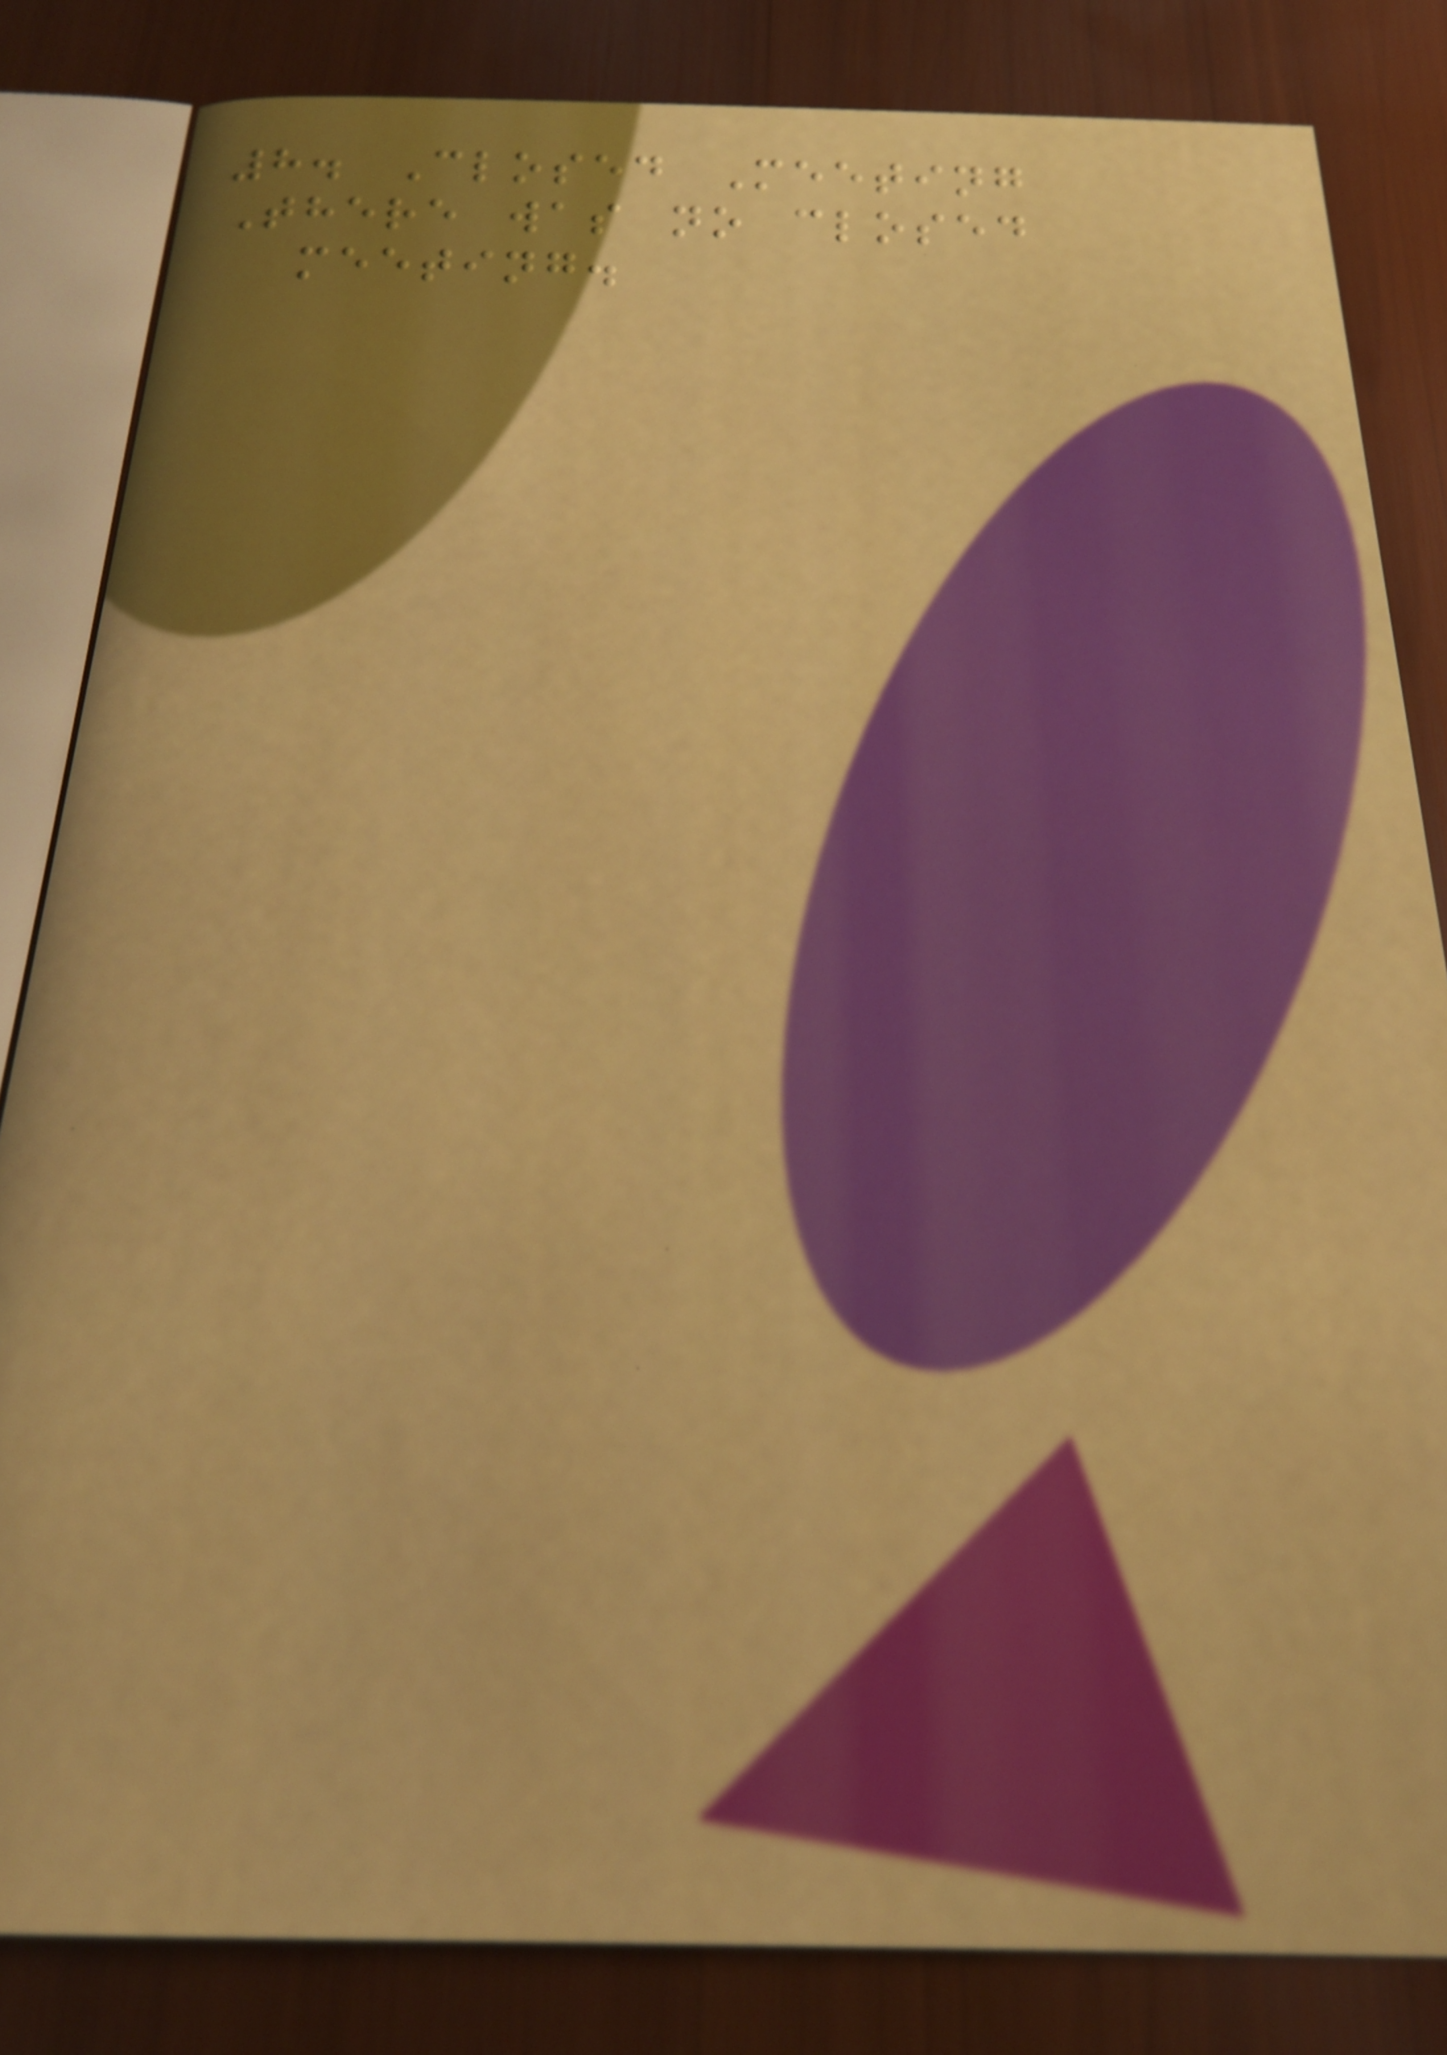8. Closed Meeting
There was no closed
meeting.
